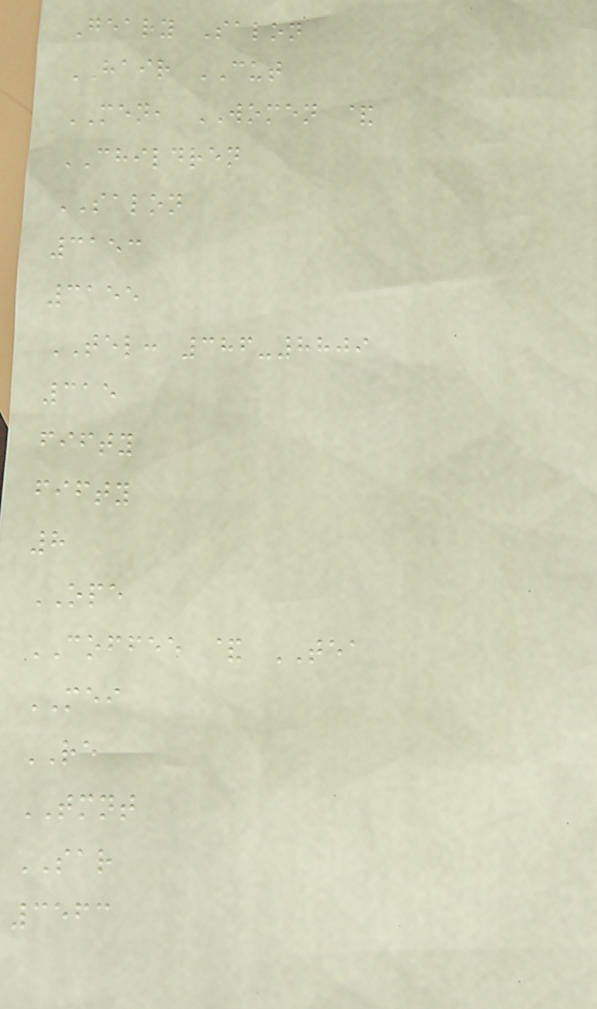Geary Salon
HAIR CUT
MEN, WOMEN &
CHILDREN
SALON
3153
3155
TEL: 386-8809
315
fifty
fifty
8
OPE
COFFEE & TEA
MEI
RE
TMNT
SAR
3563
